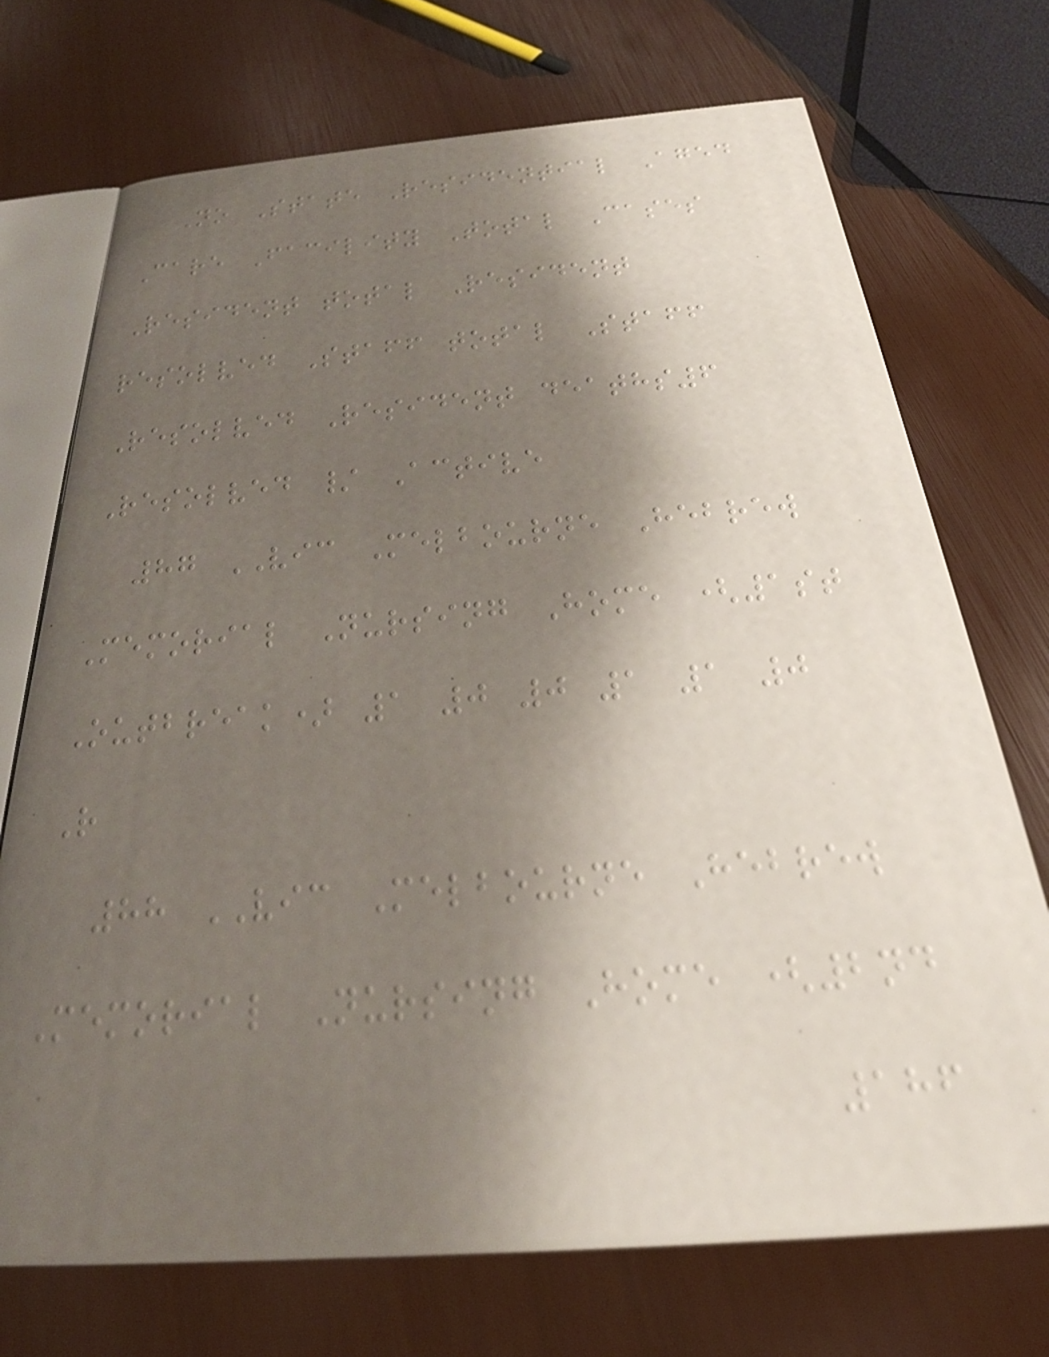No State Residential Aged
Care Facility Total Cases
Resident total Resident
resolved Staff total Staff
Resolved Resident deaths6
Resolved / Active
87 VIC Melbourne Hebrew
Memorial Nursing Home (1st
Outbreak) 1 0 0 1 1 0
R
88 VIC Melbourne Hebrew
Memorial Nursing Home (2nd
186
